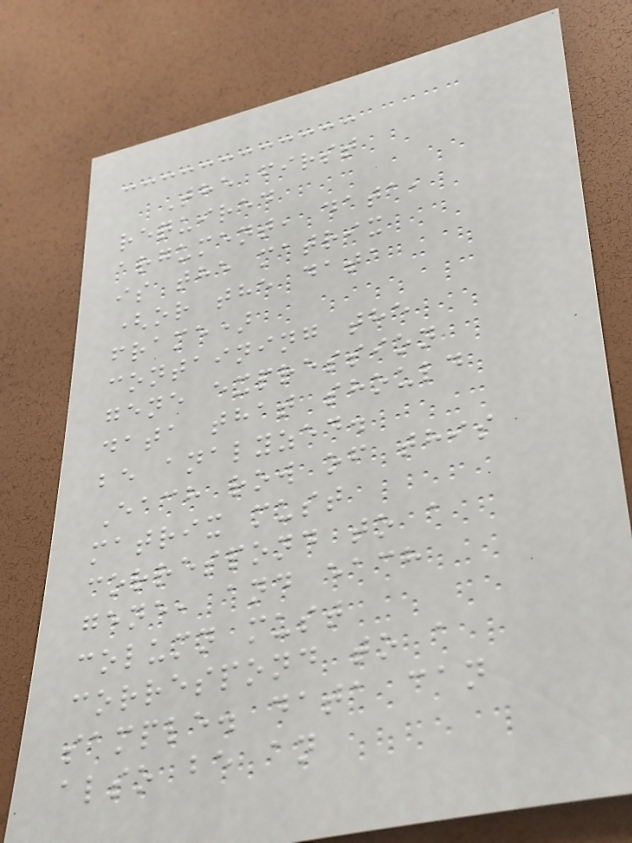The first
required
argument, data,
is the matrix
(or the data
frame)
containing the
gene expression
data that should
be analyzed.
Each row of this
matrix must
correspond to a
gene, and each
column must
correspond to a
sample. data can
also be an
